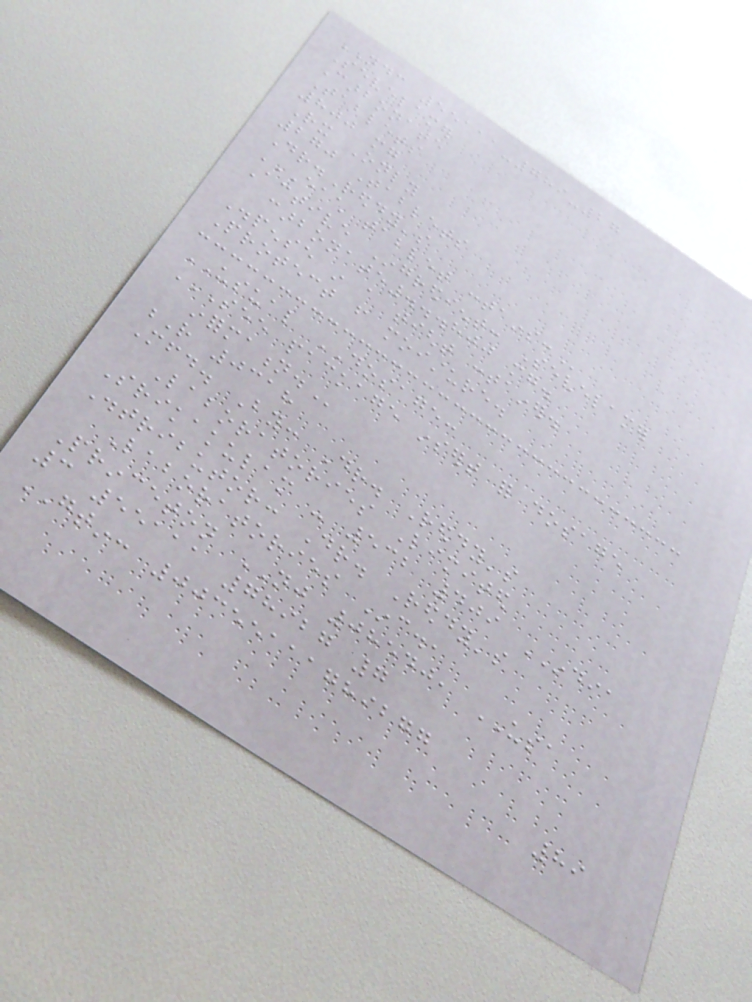NDC 55111-789-27
Sevelamer
Carbonate
Tablets
800 mg
Rx Only
270 Tablets
Dr.Reddy's
EACH TABLET CONTAINS:
Active Ingredient: Sevelamer
carbonate...800 mg.
Dispense in a tight container.
Protect from moisture.
USUAL DOSAGE:
SEE PACKAGE INSERT FOR DOSAGE
INFORMATION.
R 0318
Mfd. By: Dr. Reddy's
Laboratories Limited
Srikakulam - 532 409 INDIA
Distributor: Dr. Reddy's
Laboratories Inc.,
Princeton NJ 08540, USA
3 55111 78927 7
GTIN: 00355111789277
89
